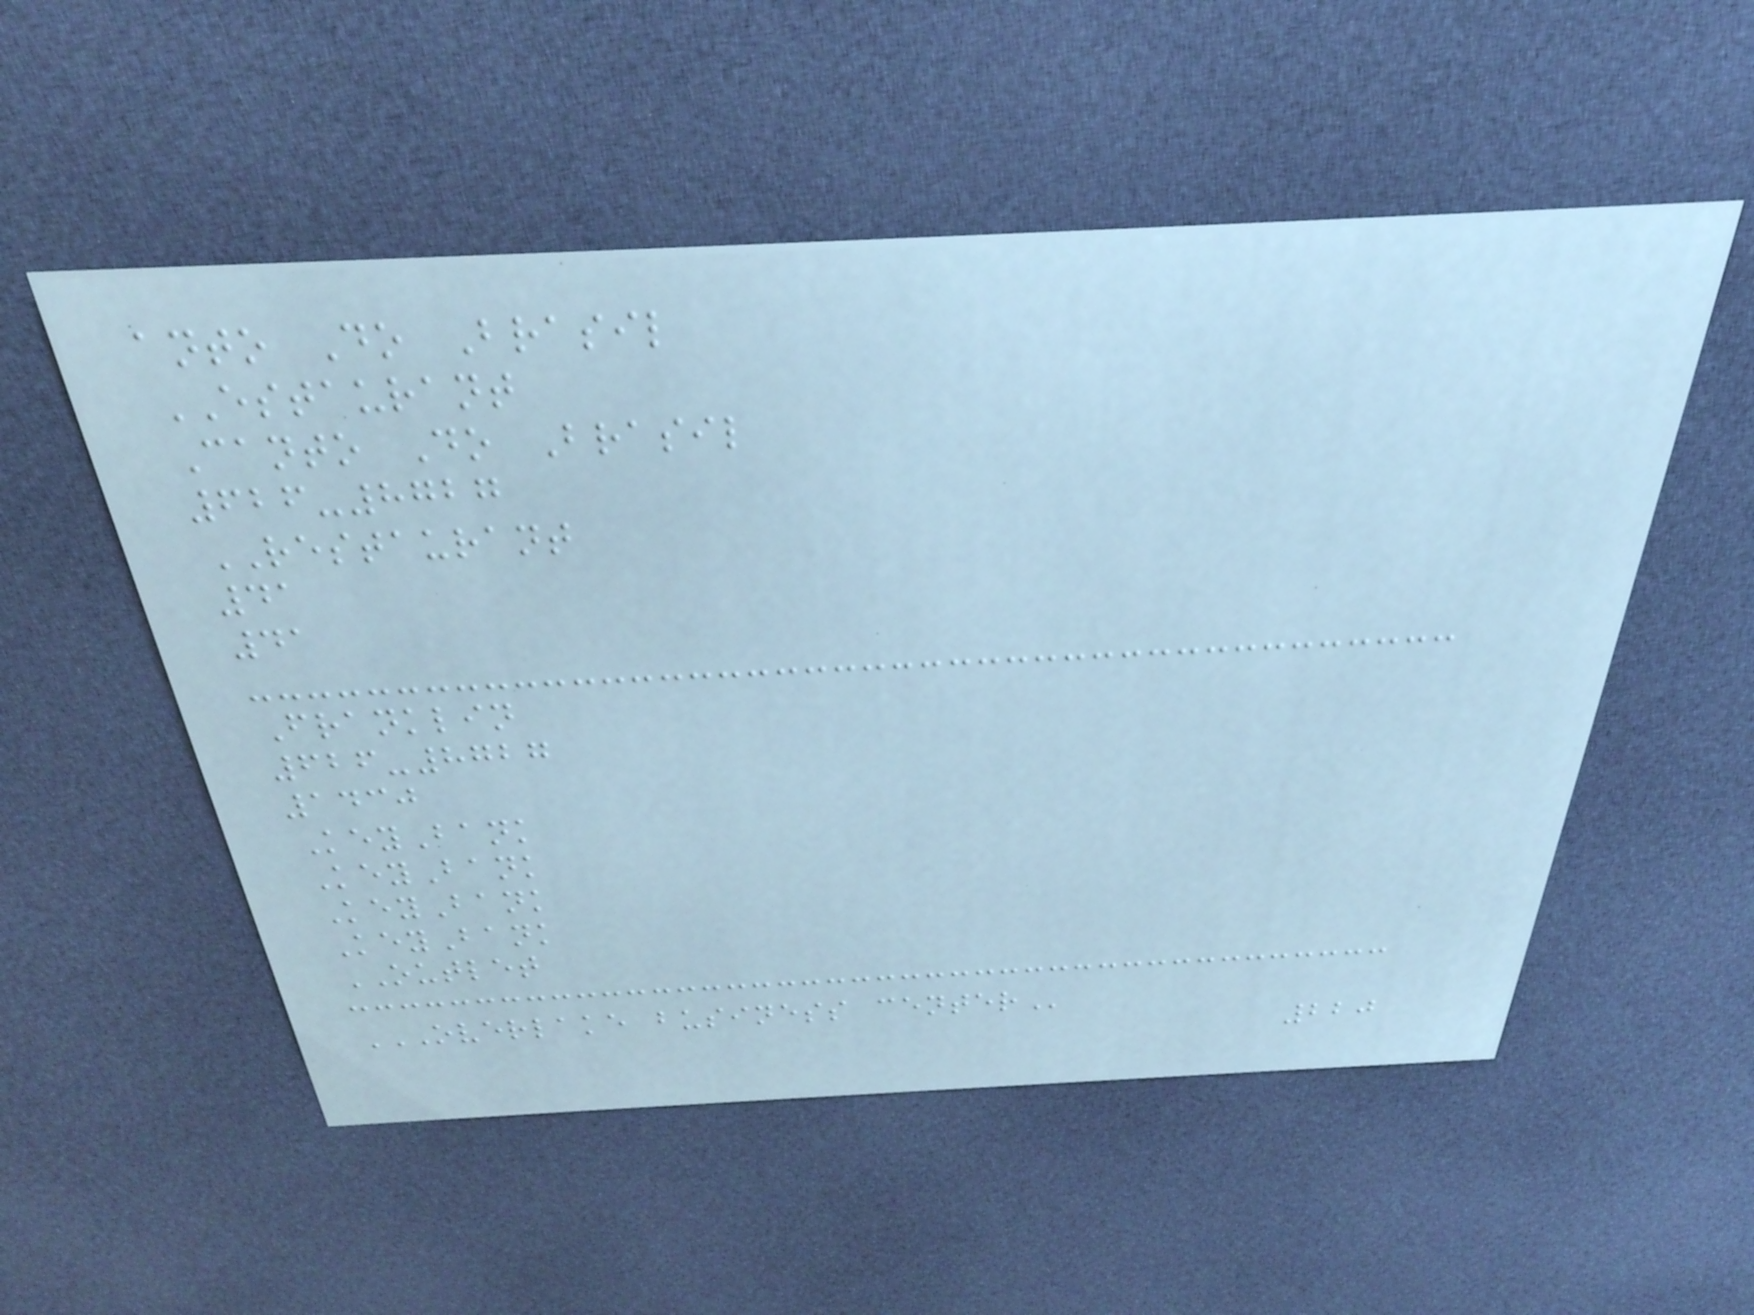anto Do Brasil
ESTAURANT
Canto Do Brasil
626-8727
RESTAURANT
41
41
Franklin
626-8727
1430
KeyBank
KeyBank
KeyBank
KeyBank
OUTLET
OVERLAKE BUSINESS CENTER
220
